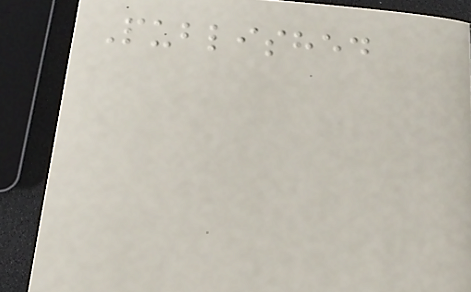Published
